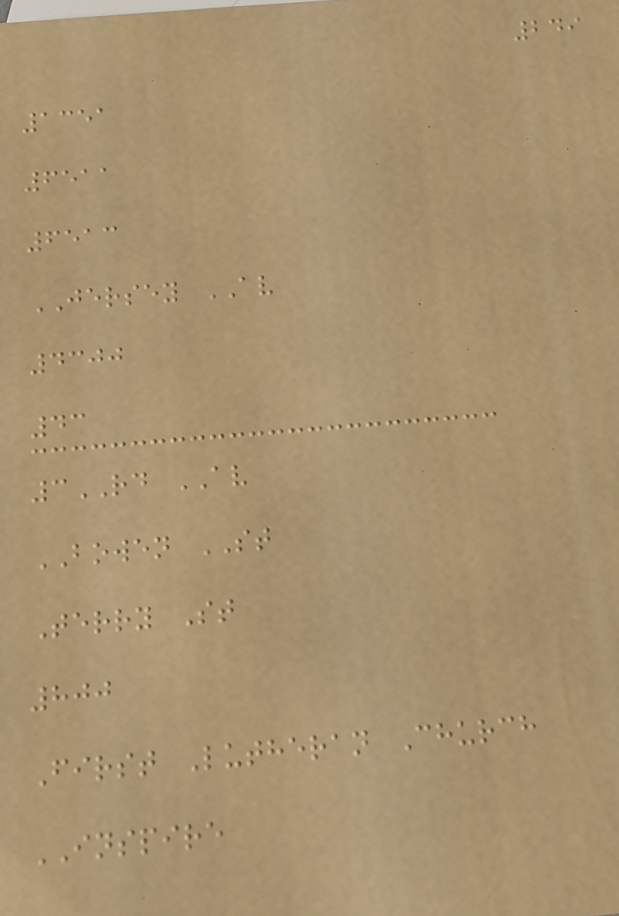249
1351
6511
6513
JERSEY AV
4300
43
3RD AV
BOWEN ST
Terry St
800
First Lutheran Church
INSPIRE
